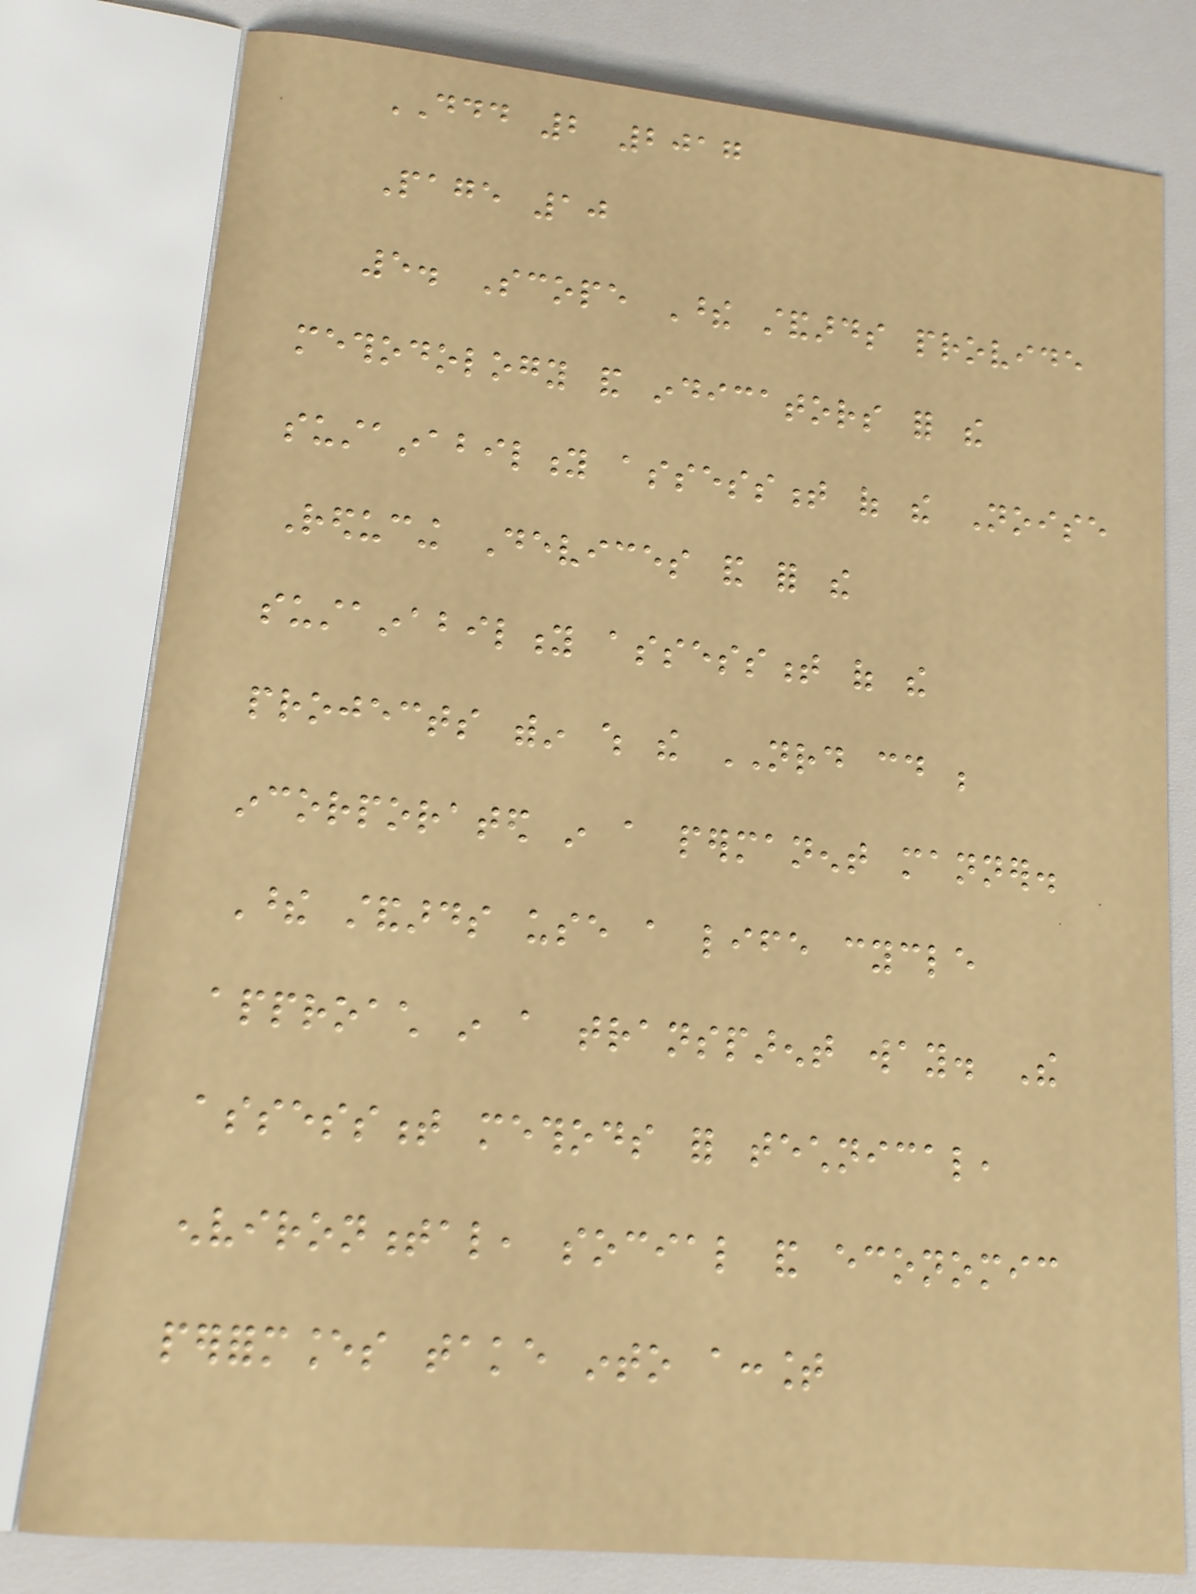DDD 2 2017
Page 10
5. Scope These standards provide
methodology and indicators for the
sustainability assessment of the Noise
Reducing Devices and for the
sustainability assessment of the
projects within which the NRD could be
incorporated in a permanent manner.
These standards use a life cycle
approach in a transparent way. The
assessment methods for technical,
environmental, social and economic
performances take into account
